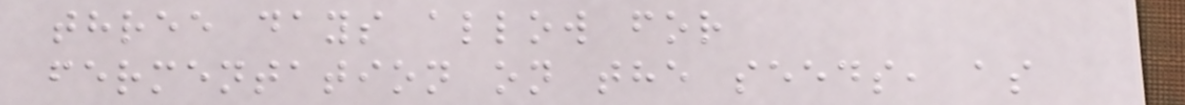three days allow for
fermentation on the seeds, as
